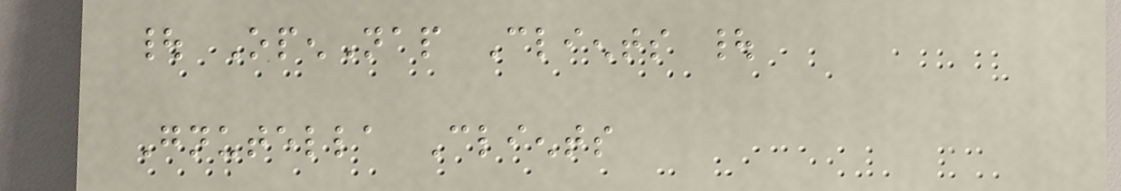| OpenNap Clients |
Gnutella Clients
